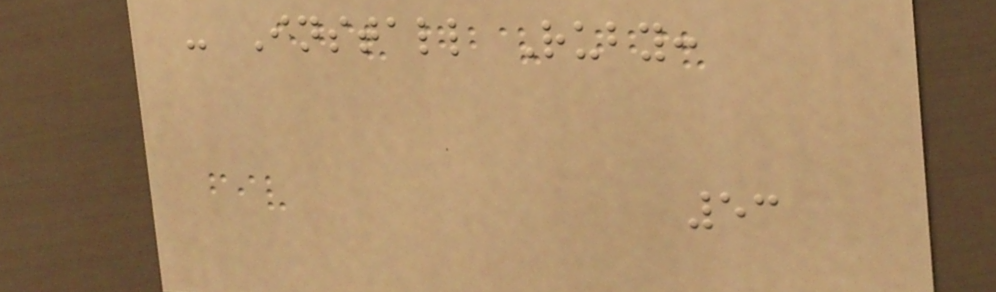- Install Ruby:
53
